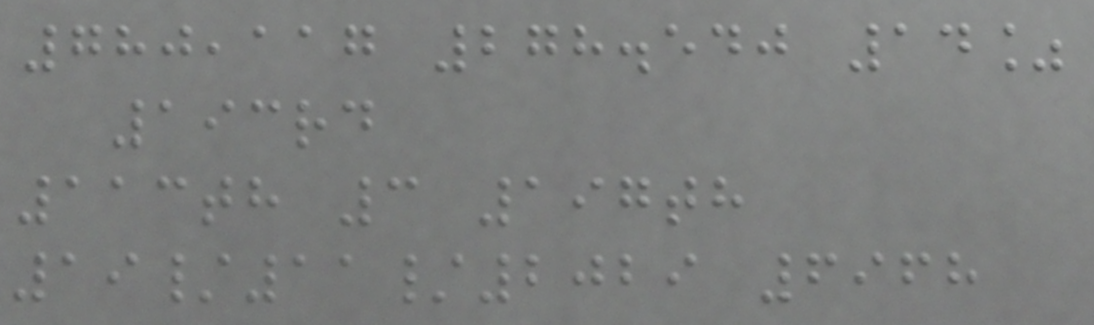780,117 278.540 14%
193rd
113th 3 197th
19/11/2029 6968
